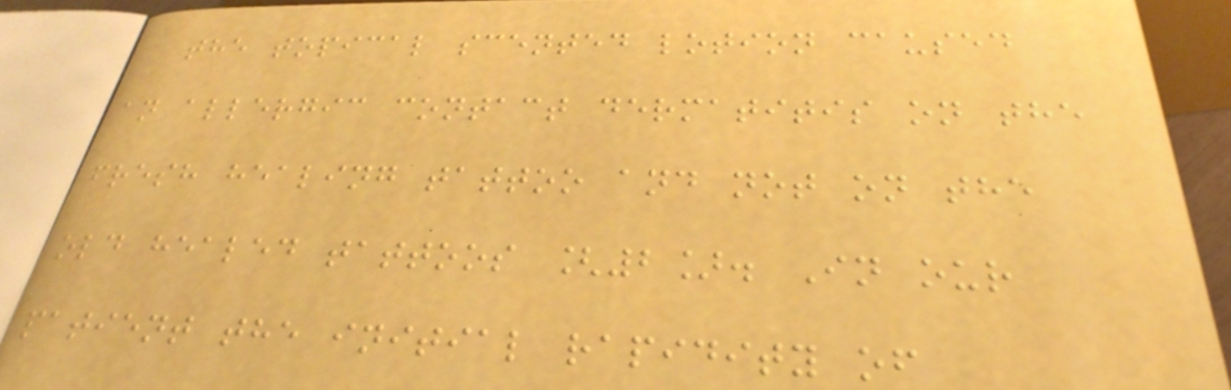the topical scented lotion caused
an allergic contact dermatitis on the
fresh healing tattoo and not on the
old healed tattoos [2]. In our
patient the initial rapidity of
